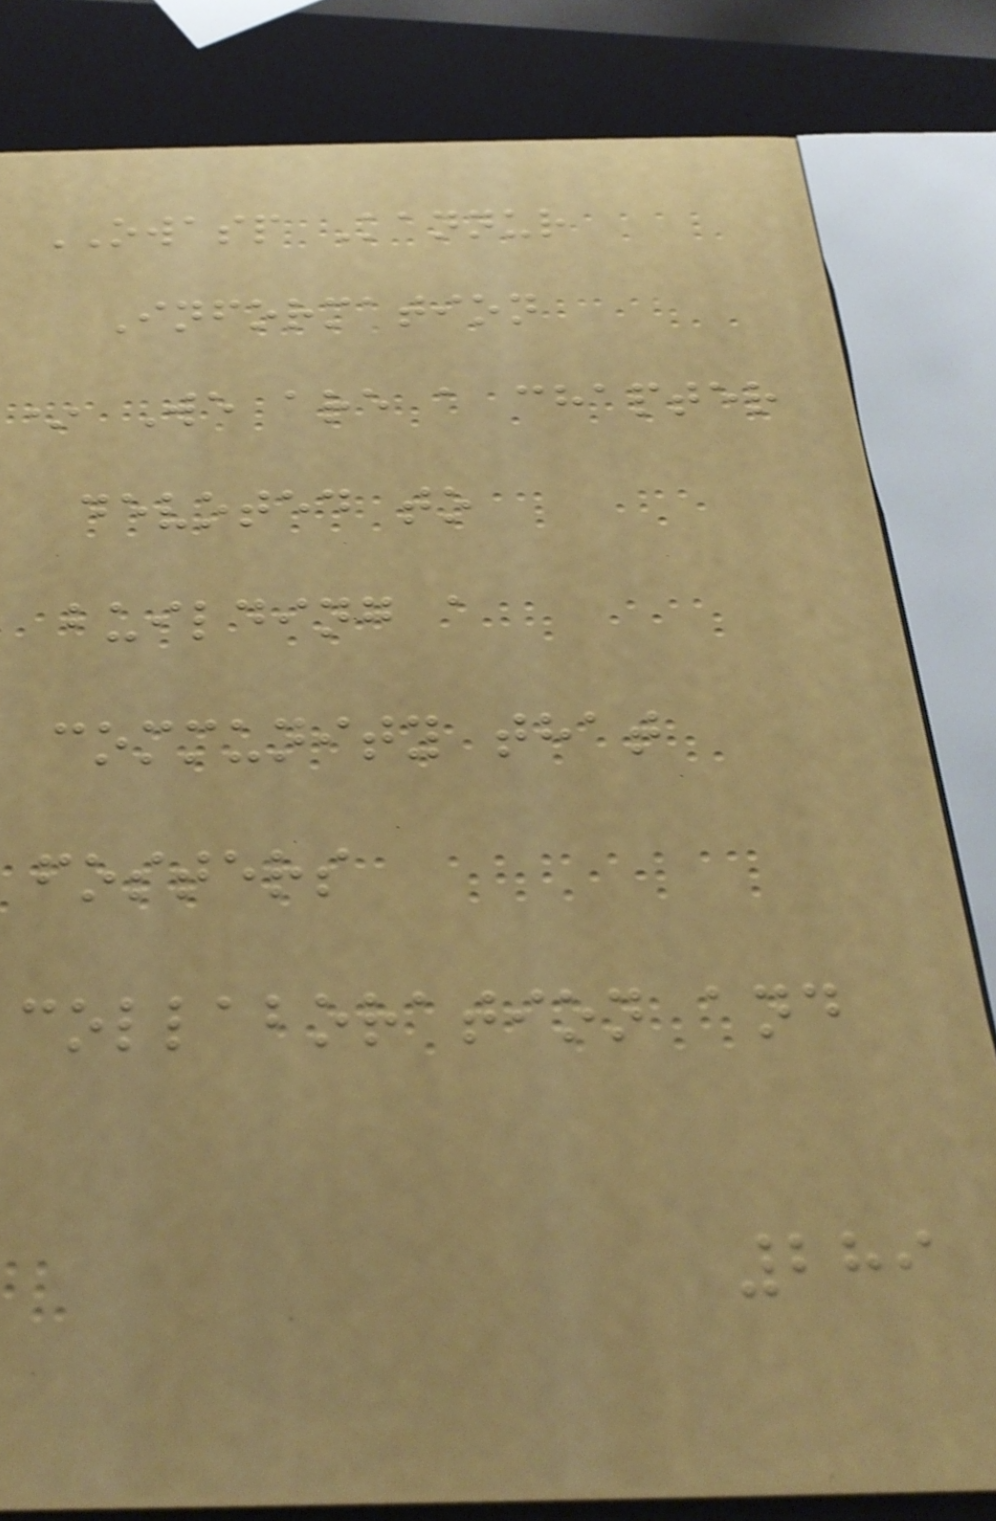OWASP Kannur
Information
* We are a chapter
devoted to
building a
community that
fosters
collaboration and
289
